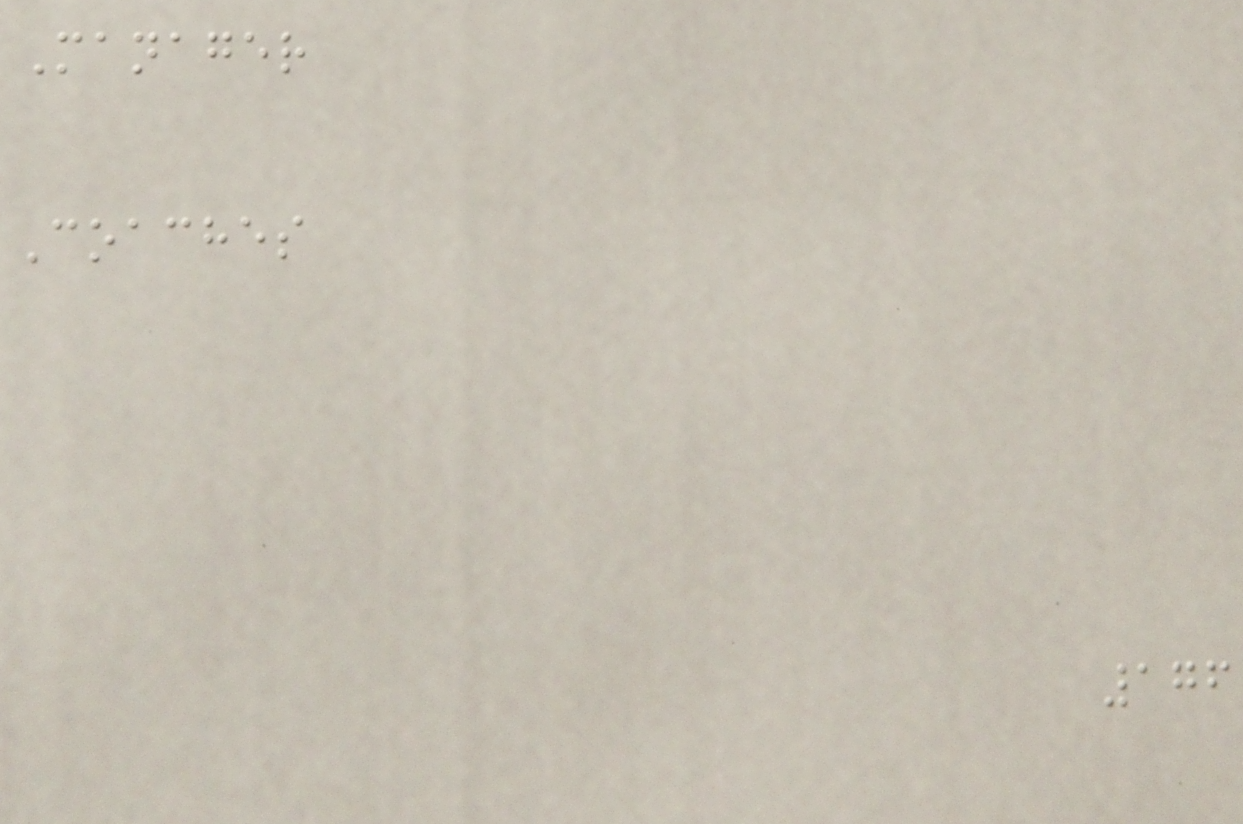Manager
Coaches
176
